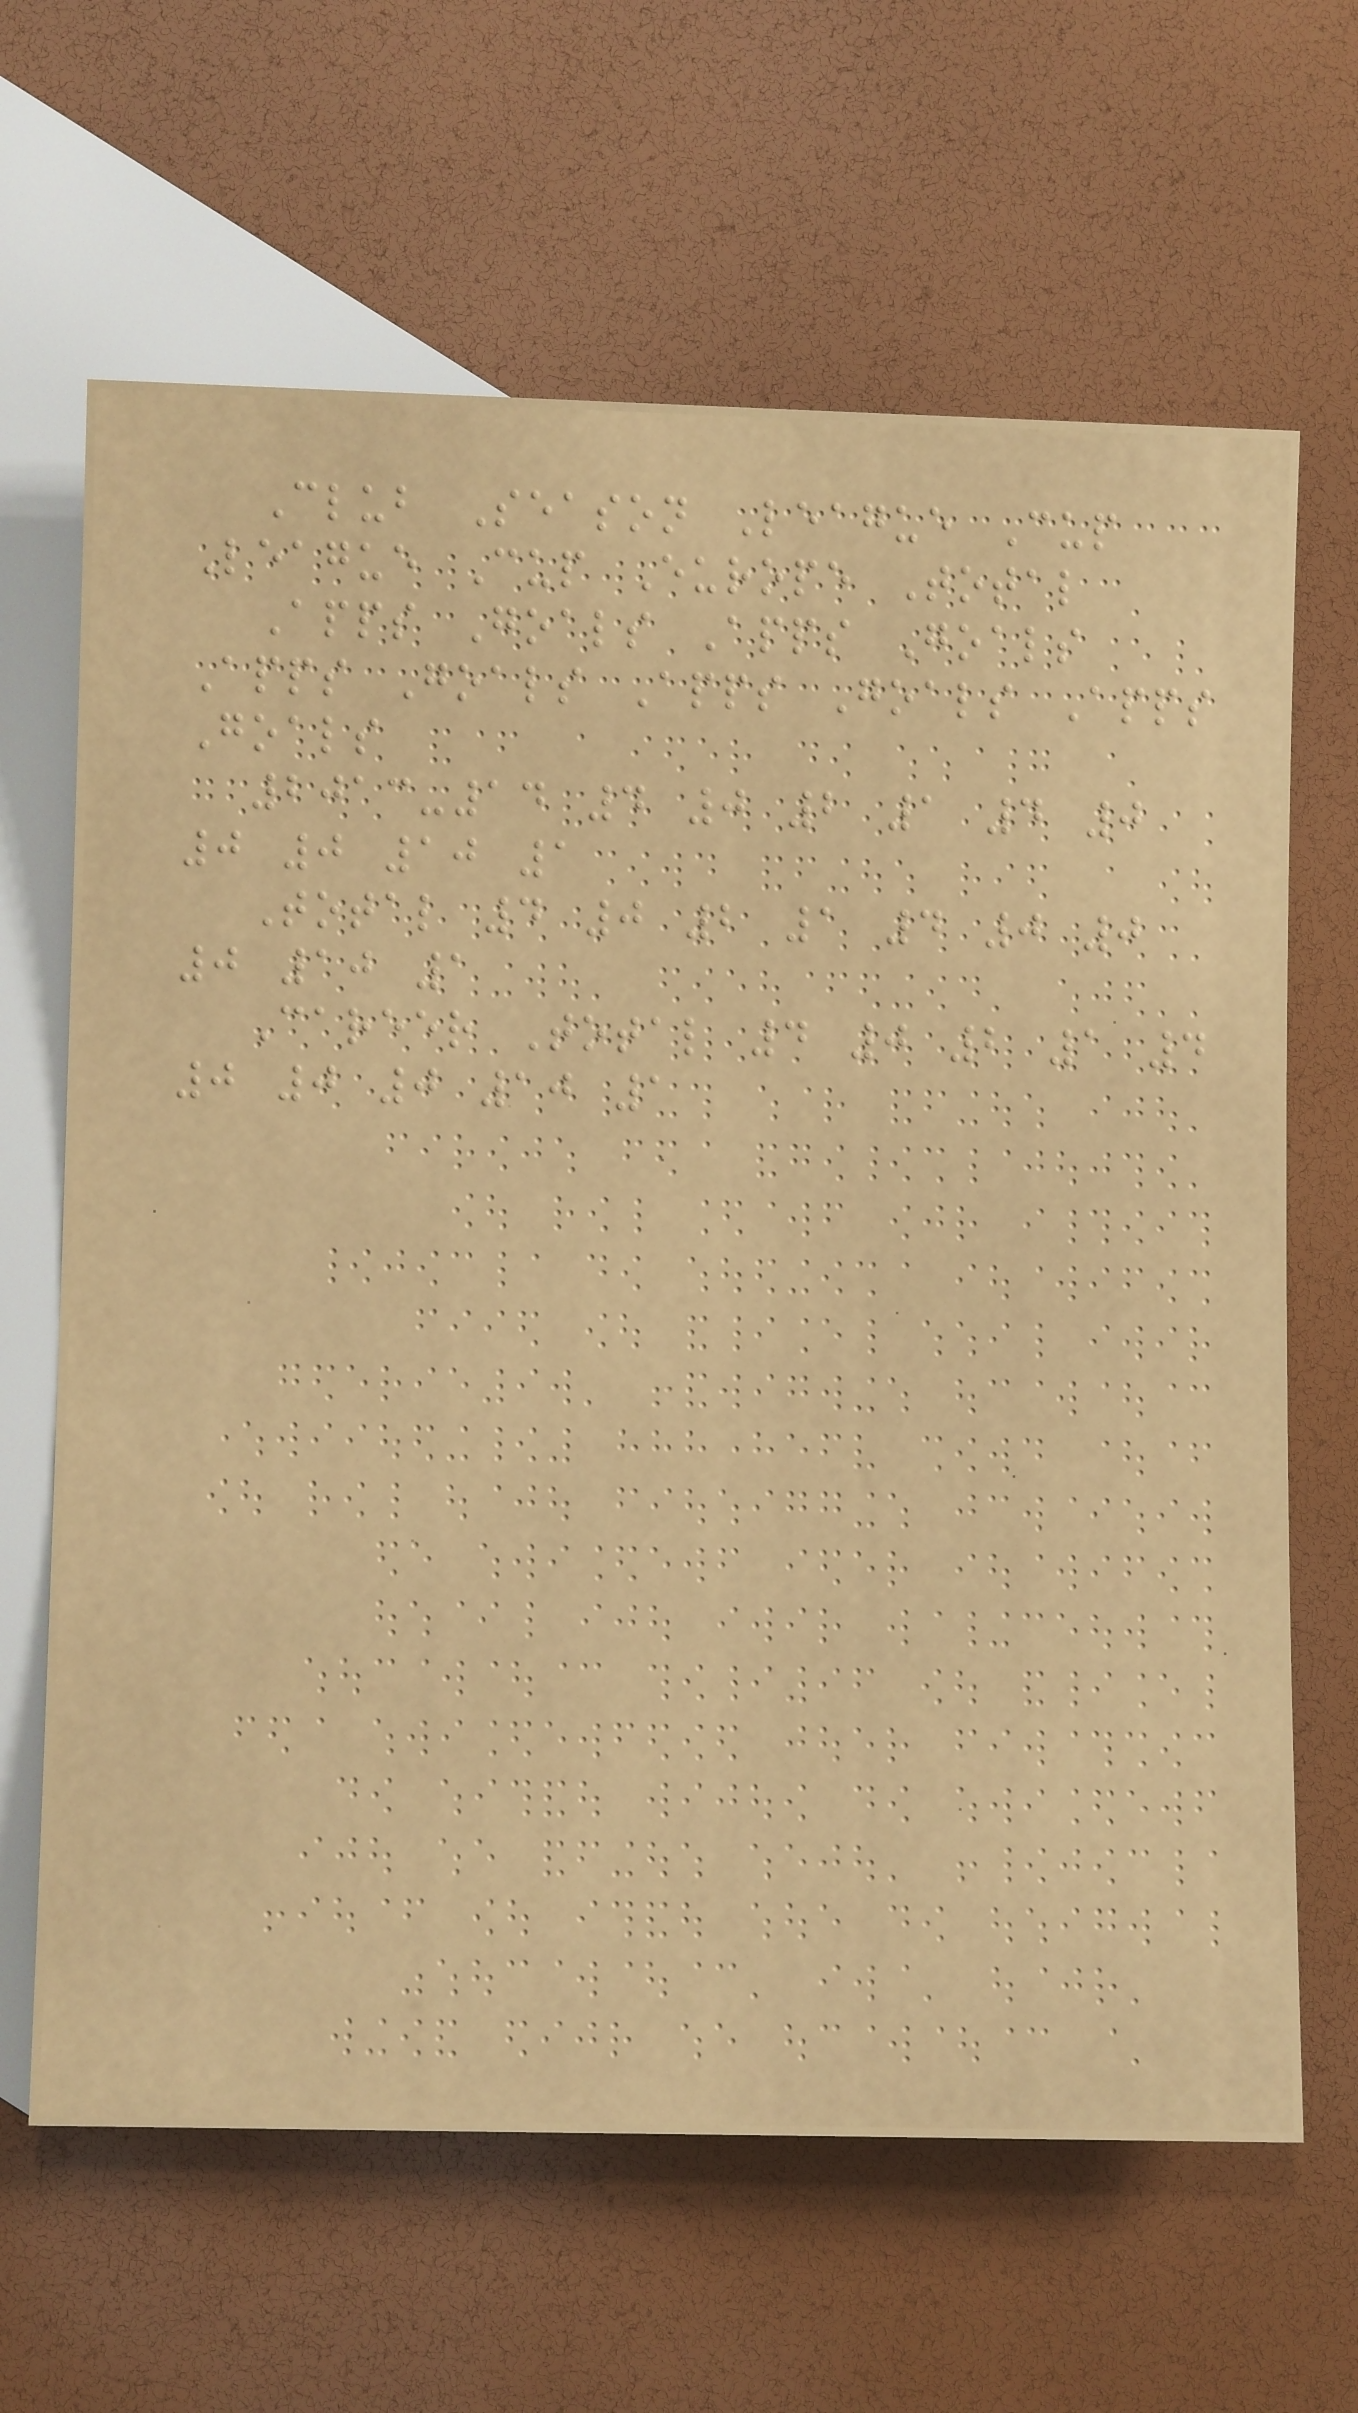Club Season League Cup
League Cup Europe Total
Apps Goals Apps Goals
Apps Goals Apps Goals Apps
Goals
2013-14 4 0 2 1 4 0
0 0 10 1
Total 4 0 2 1 4 0 0
0 10 1
Career Total 4 0 2 1 4
0 0 0 10 1
